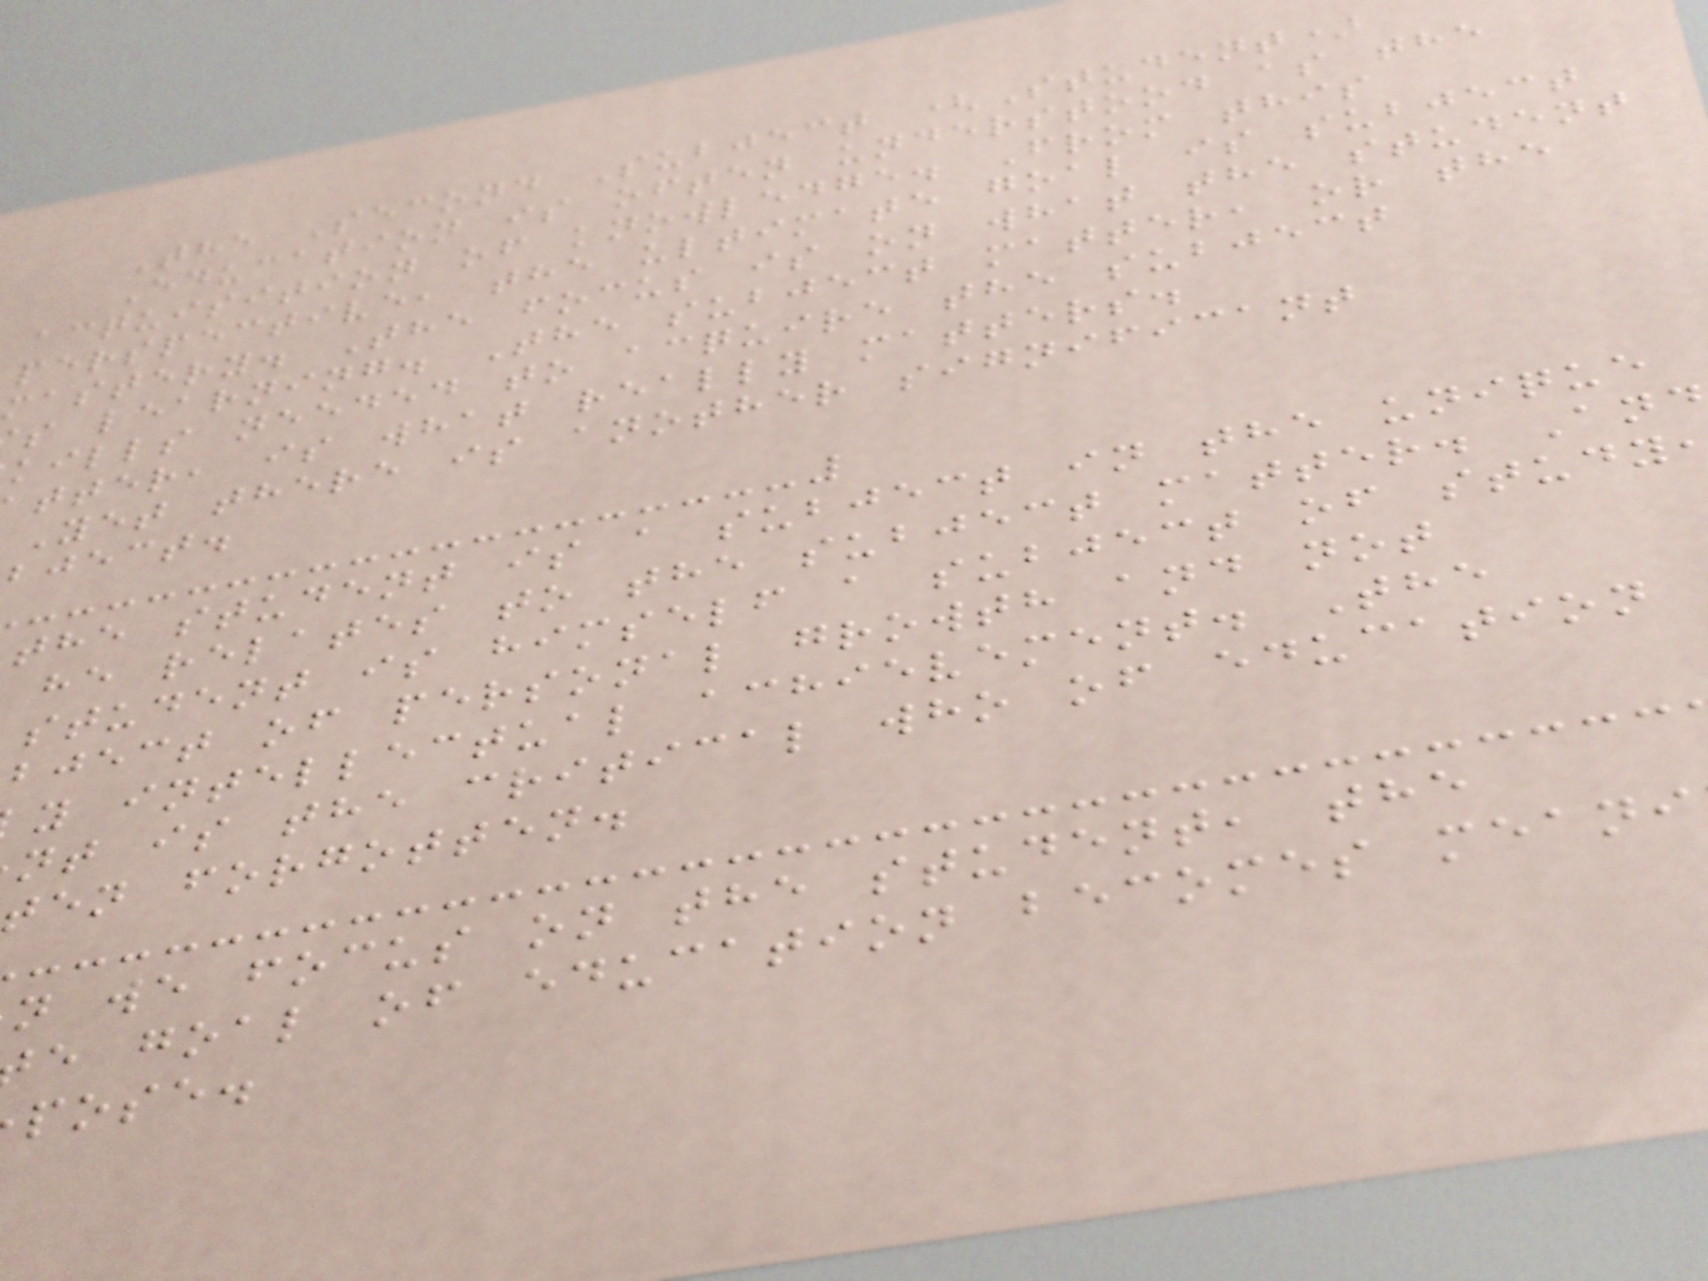The Second Subject (Student)
Education is often understood as the
acquisition of knowledge. From this
perspective, the ultimate goal is subject
mastery. The focus is on what the student
s learning. The subject matter, or the
kills needed to acquire the subject
tter, is what really matters.
Yet there is another significant
bject.
the student is a subject in the unique
he relates to the subject matter. And
student is himself a subject of study
bject of personal growth and not
y intellectual achievement. The
nt is the critical who of education
ten forgotten.
n we focus on the student, the
e goal of education becomes meani
pose.
